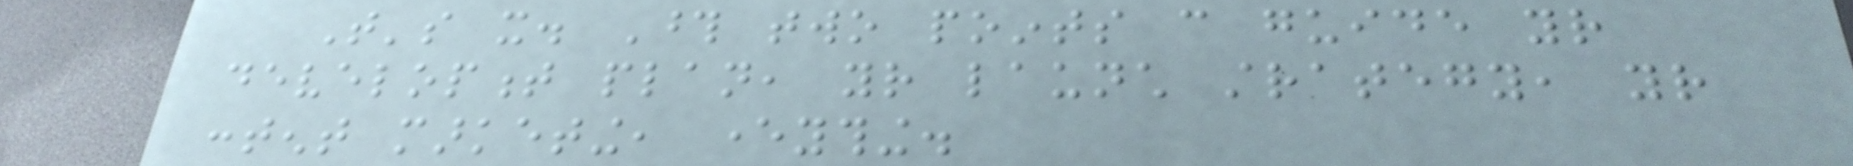That's it. Those two points can guide your
development plan, your launch strategy, your
content marketing, everything.
